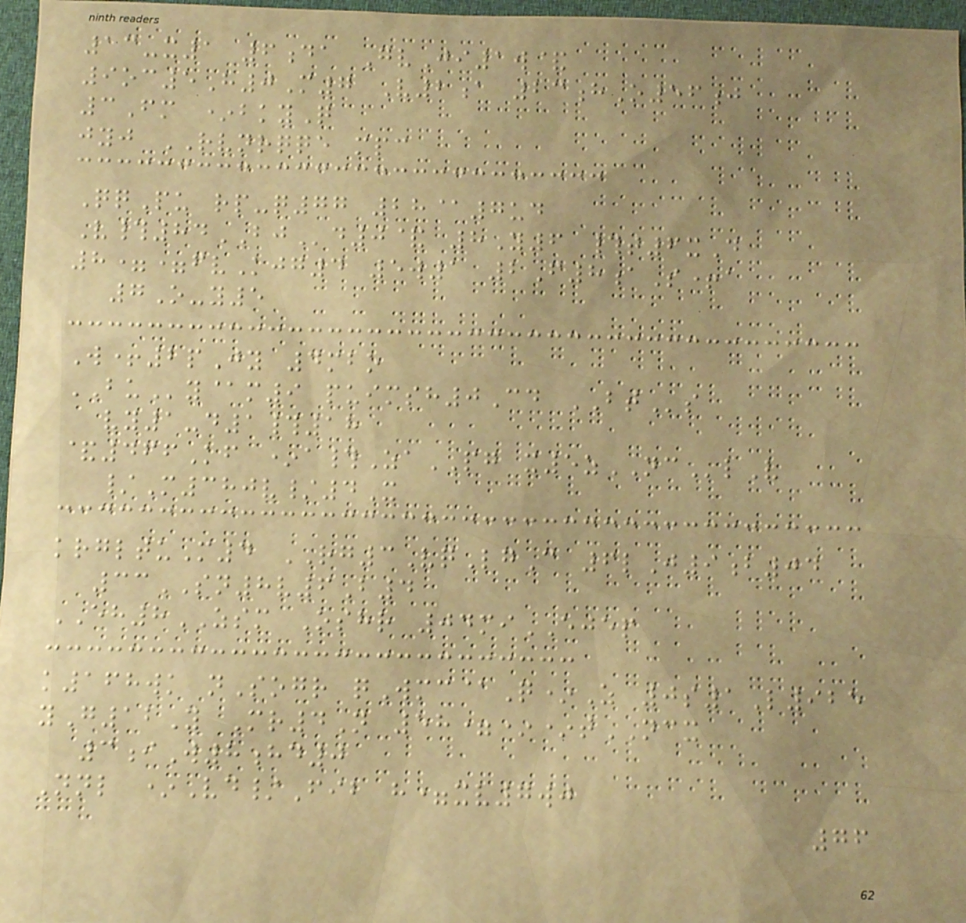13-x1 6da GvJi1w&
9oc5H0M7 V2a 23hO56j
3Fm *bkyQ
jyj RVNRQQE mpc
QqPu rp-q77 28@7ud
V#84BJd0& 8Y6 #t6xD
8==fvKjg4 5w1 2F8aS+a
7O-y5
W+2pJy 4mbo
BUy@m9 puimsh0Cd BTs
vy1-d1#18
&466Kf *a#ZaPG x5zNClV
/M380v/4X
krgltuM4 RG3VqLgC 6lJ9b04
33SN8v6B4
EH8ZSM Oshr 04miEJEP
k168wk nSogr qWmc@Q*Z 0s1L925
yG12Y Mr4N 58=**tNCX
3iW8hd0
Nnl *Vd/Fib h=xv7wj
76
